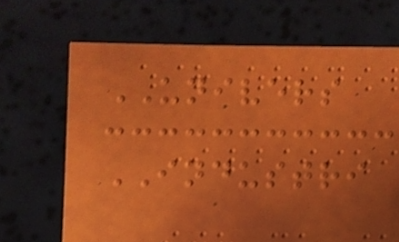UNIVERS
INDUSTRI
